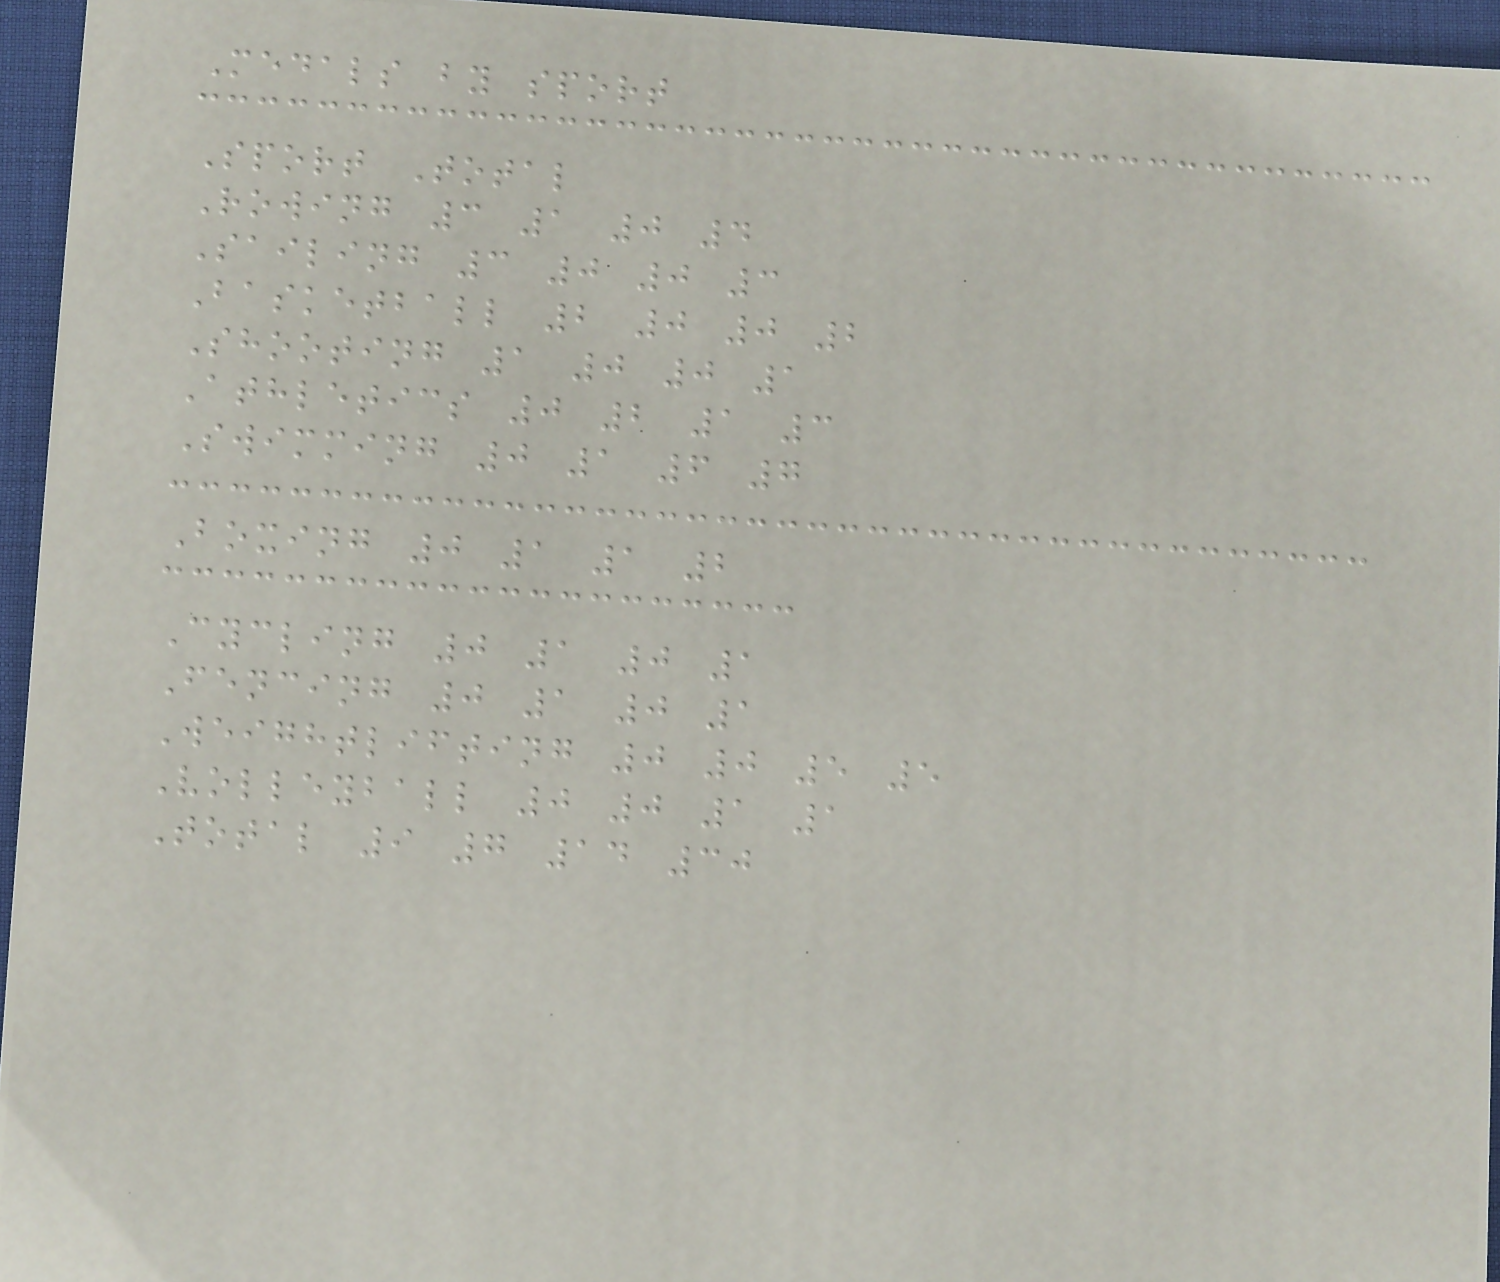Medals by sport
Sport Total
Rowing 3 1 0 4
Sailing 3 0 0 3
Basketball 2 0 0 2
Shooting 1 0 0 1
Athletics 0 2 1 3
Swimming 0 1 6 7
Boxing 0 1 1 2
Cycling 0 1 0 1
Fencing 0 1 0 1
Weightlifting 0 0 5 5
Volleyball 0 0 1 1
Total 9 7 14 30
